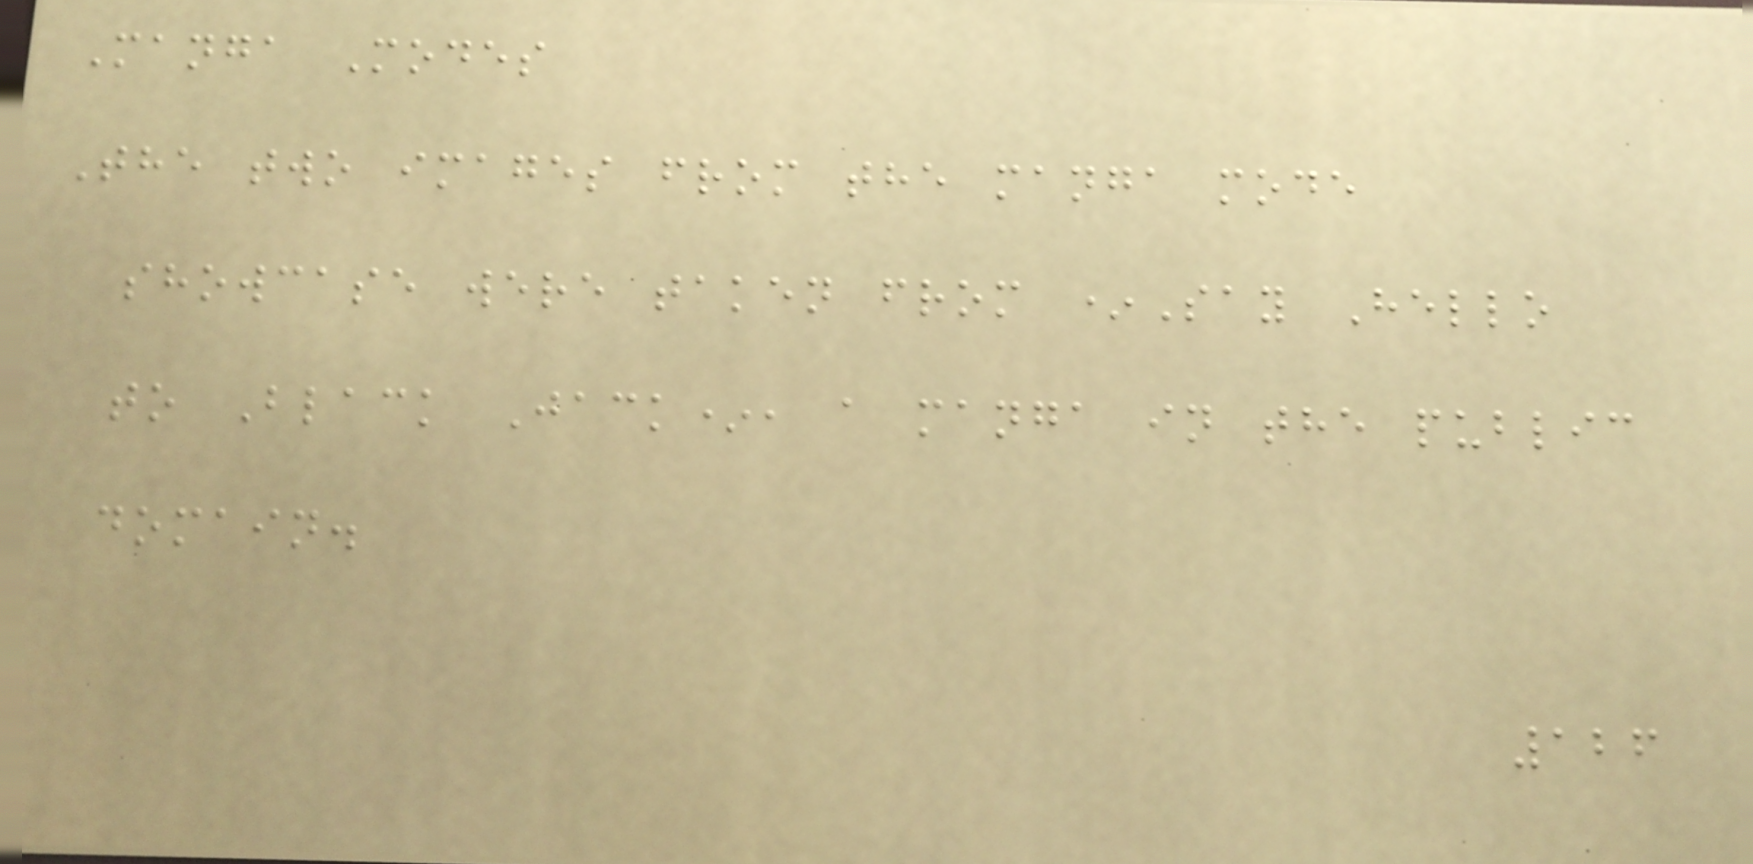Manga Modes
The two images from the manga mode
showcase were taken from *Say Hello
to Black Jack*, a manga in the public
domain.
126
